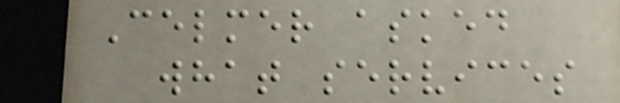Celmer asked
what services
